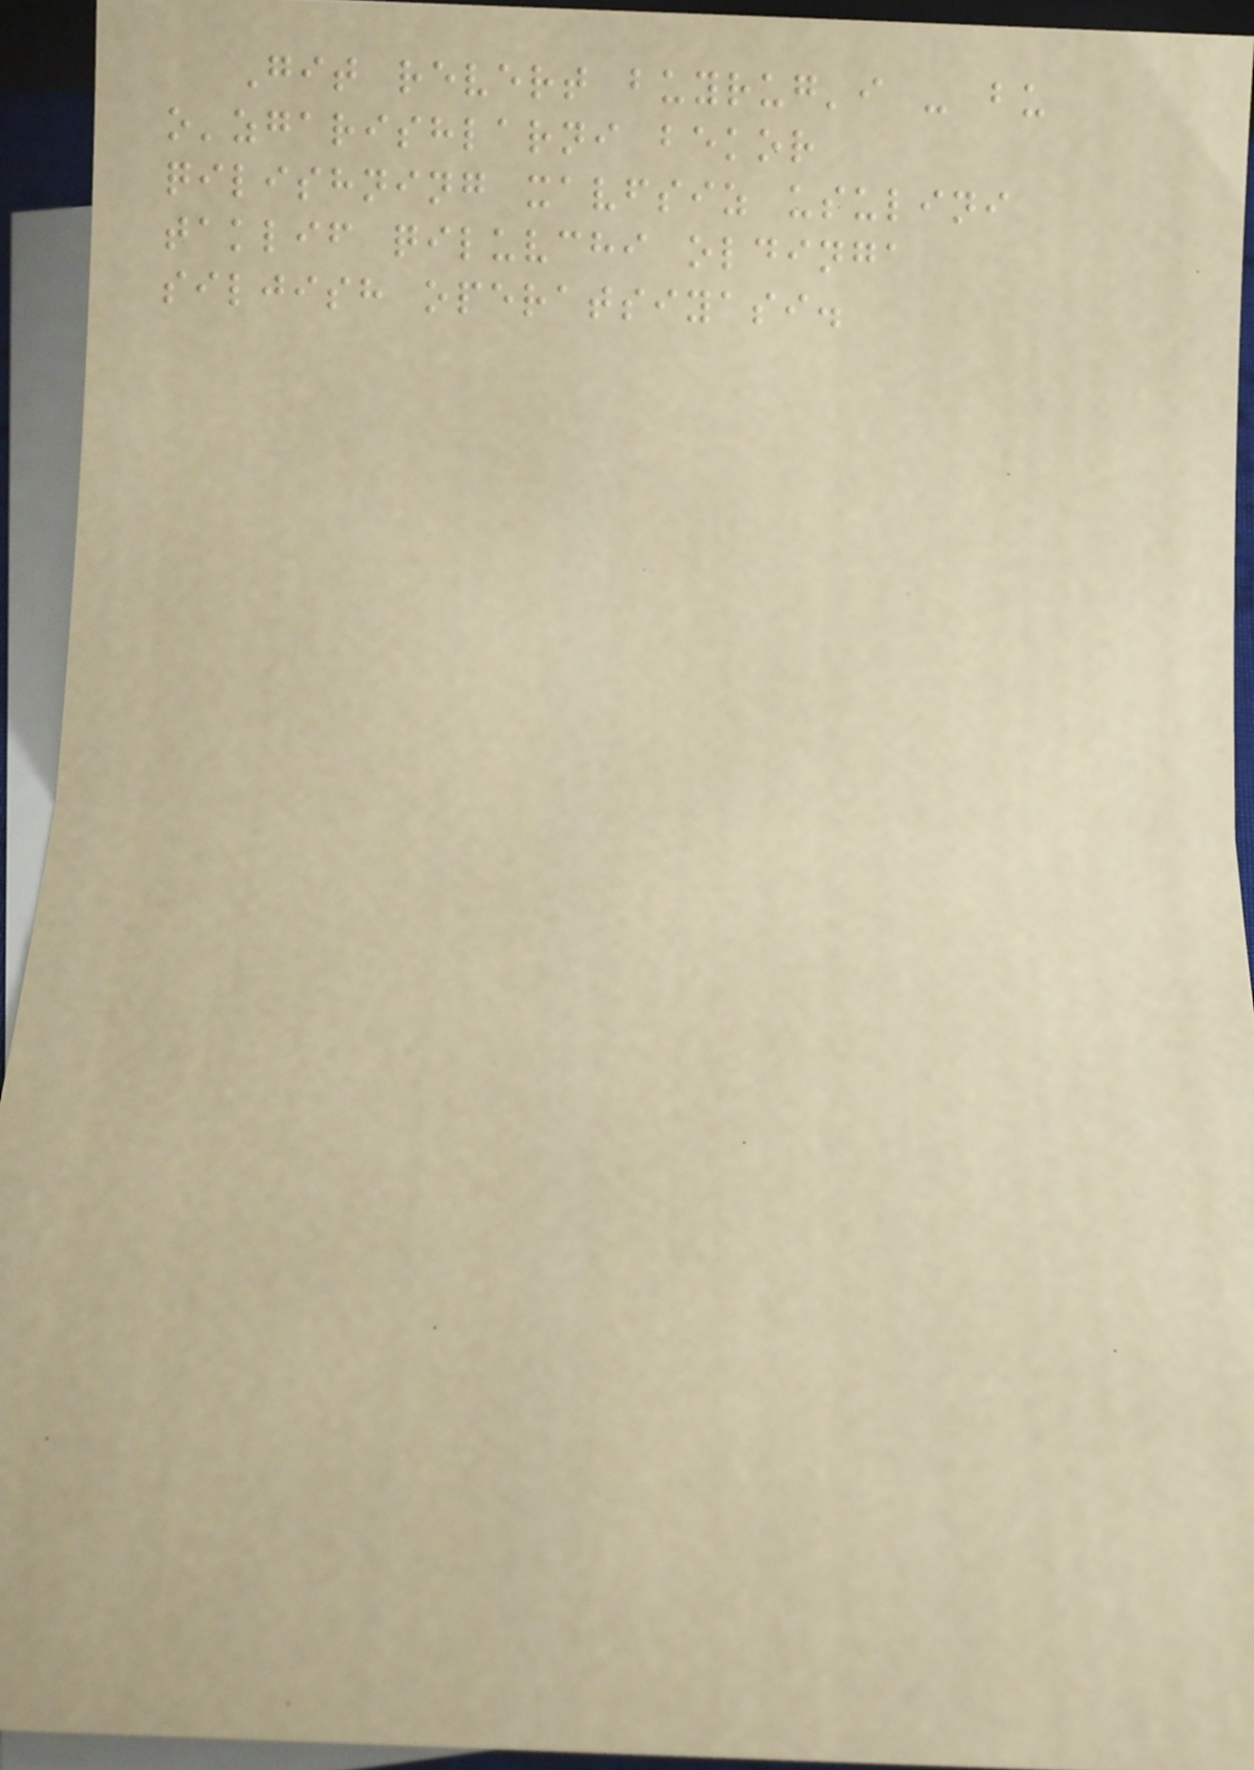Git revert buyrug'i - bu
o'zgarishlarni bekor
qilishning xavfsiz usulini
taklif qiluvchi oldinga
siljish operatsiyasi.
